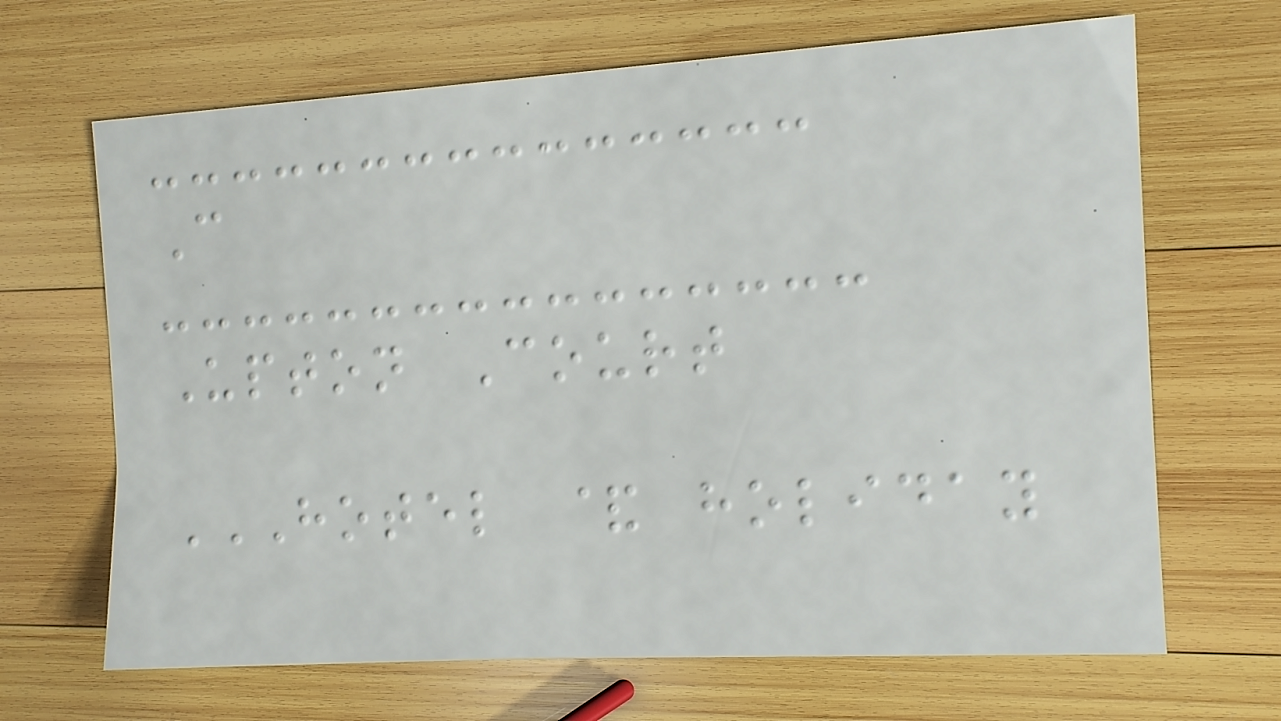C
Upton Court
HOTEL & HOLIDAY
